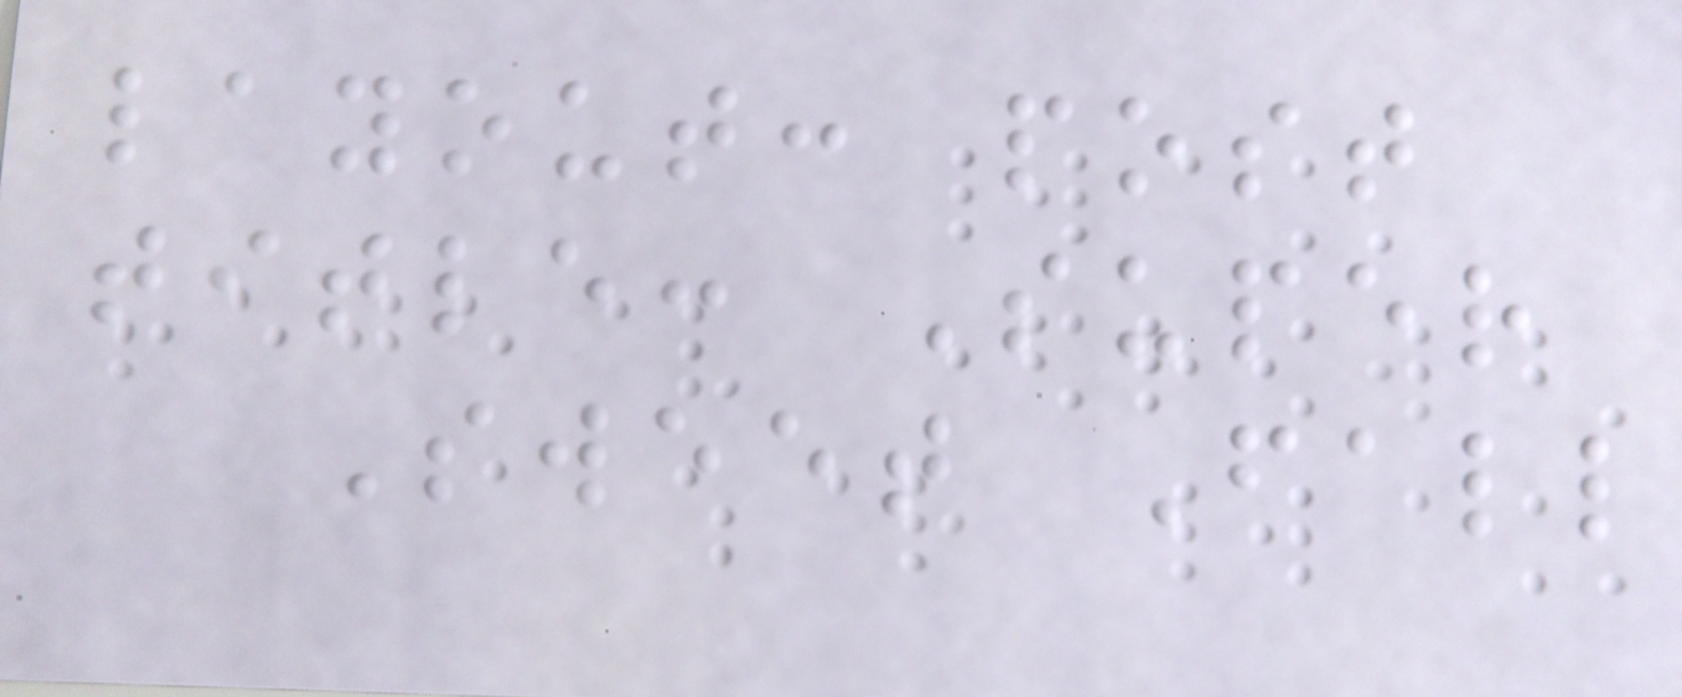layout: post
title: Super
Sweet Fall
